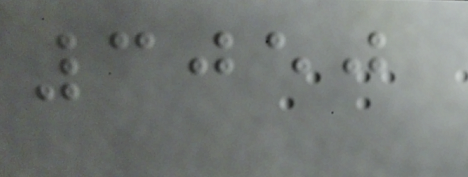3050
